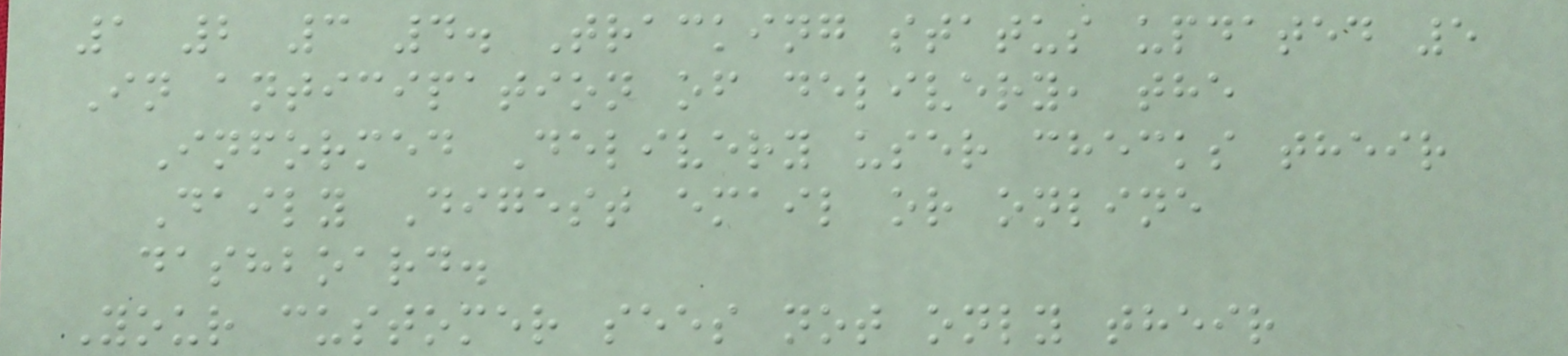1 2 3 4. Tracking status updated 5
In anticipation of delivery, the
Informed Delivery user checks their
Daily Digest email or online
dashboard.
Your customer sees not only their
